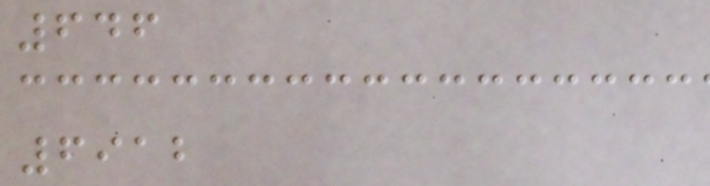646
6912
